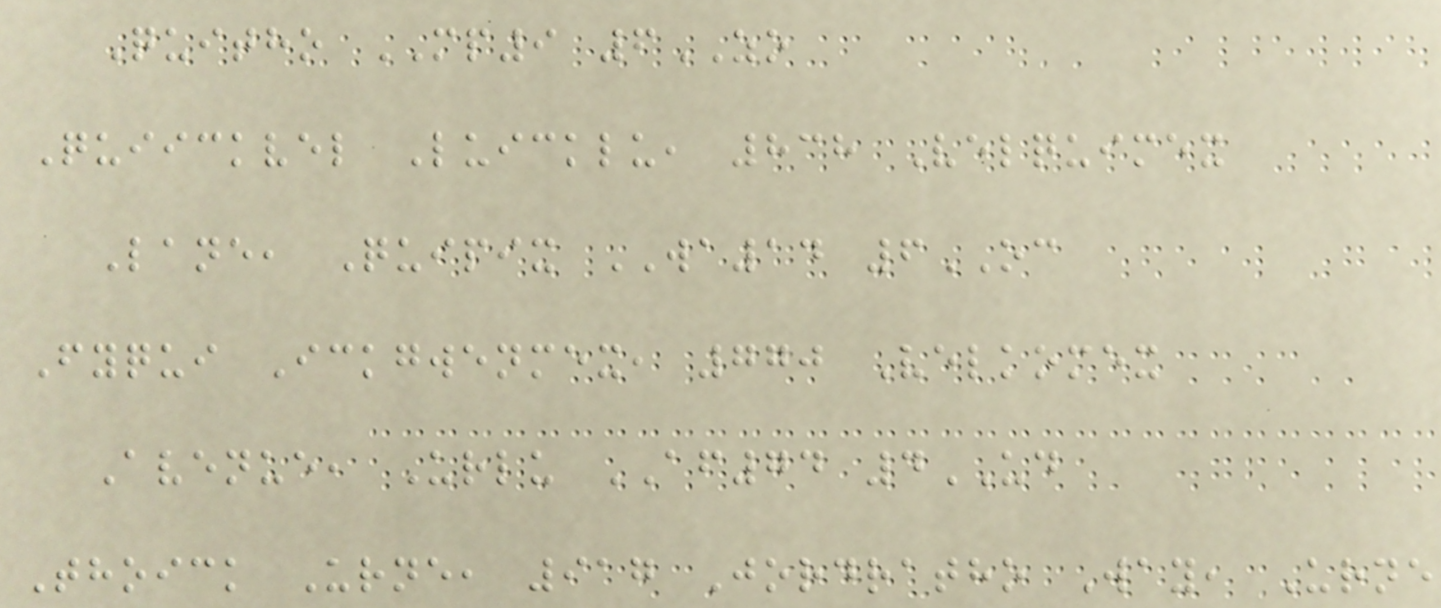Quitho MP9 6ZO
Quiickvel Luicklu, 838 Velquimex
Lane, Quipix WA14 6OC
Fyqui Ickgwenmex, 770 Velkomex
Avenue, Urlu AF74 4UD
Thoick Urne, 917 Jordratho Way, Urne
